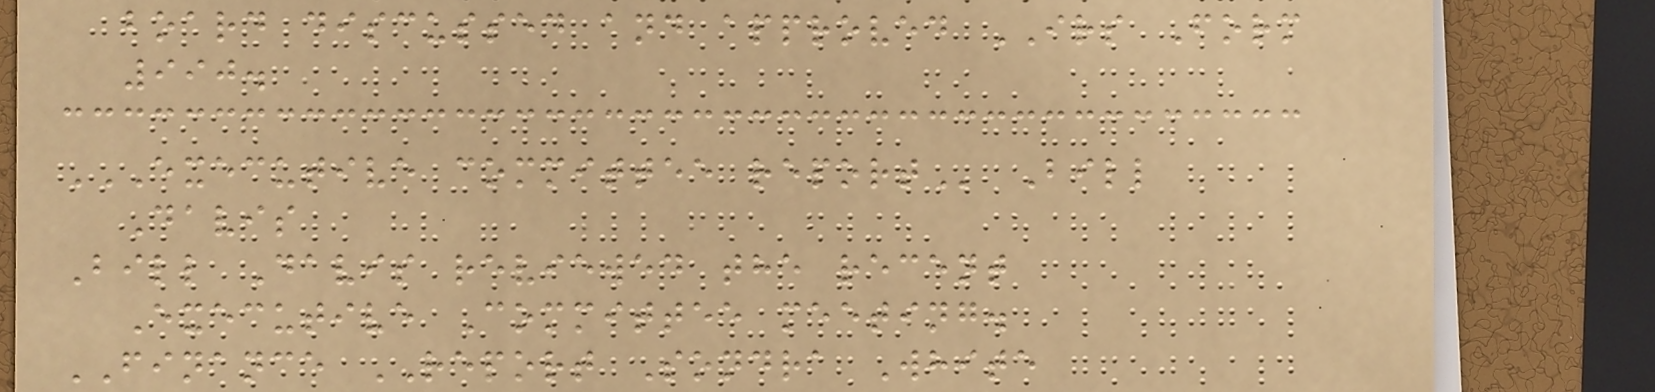board discussed and approved IRS Form
990.
EXECUTIVE COMMITTEE REPORT Bill
Davis
Bill Davis reviewed the recent
Executive Committee meeting.
FINANCE REPORT Sondra White
